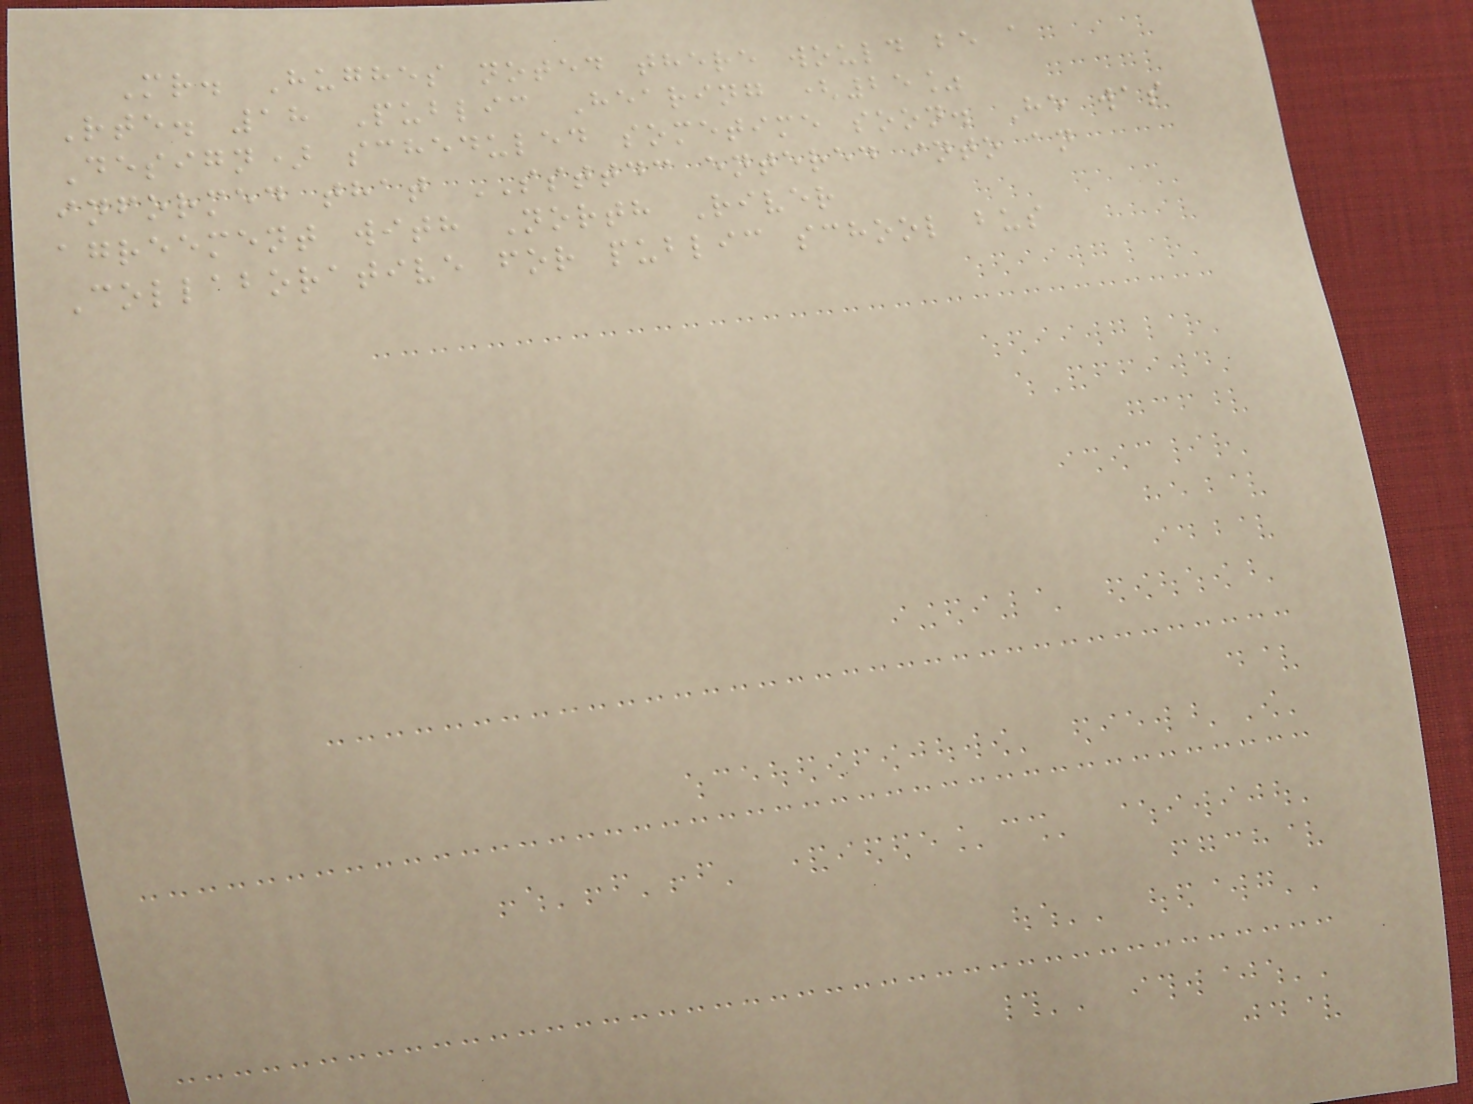Mr. Hughes noted there would be a
Rte. 18 Public Hearing (25%
Design) scheduled sometime soon. He was
informed that SSTTDC entered into an
agreement with North River
Collaborative for public school bus
